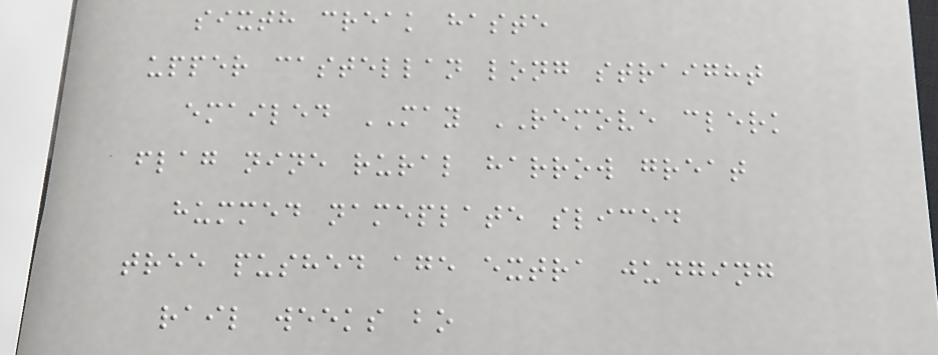sixth creak haste
upper castellan long straight
emailed MAY REMOVE clerk
flag nine rural harrow great
hummed nameplate sliced
tree pushed age extra judging
rail weeks bo
